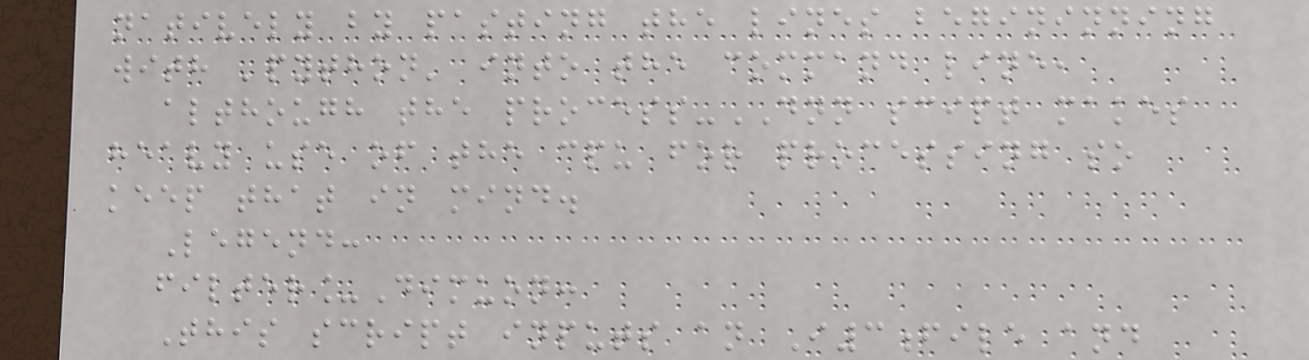natively by pasting the lines begininning
with 'python' into the command line,
although the process-DNN scipt makes
heavy use of the cpu for processing so
keep that in mind.
Legend:
filter_Dimuon:
This script inputs an I3file and
